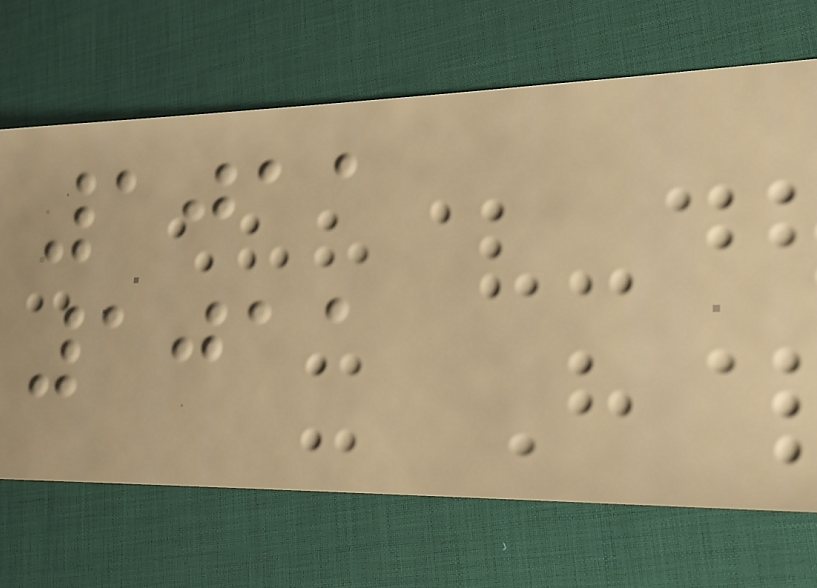1011
1011
